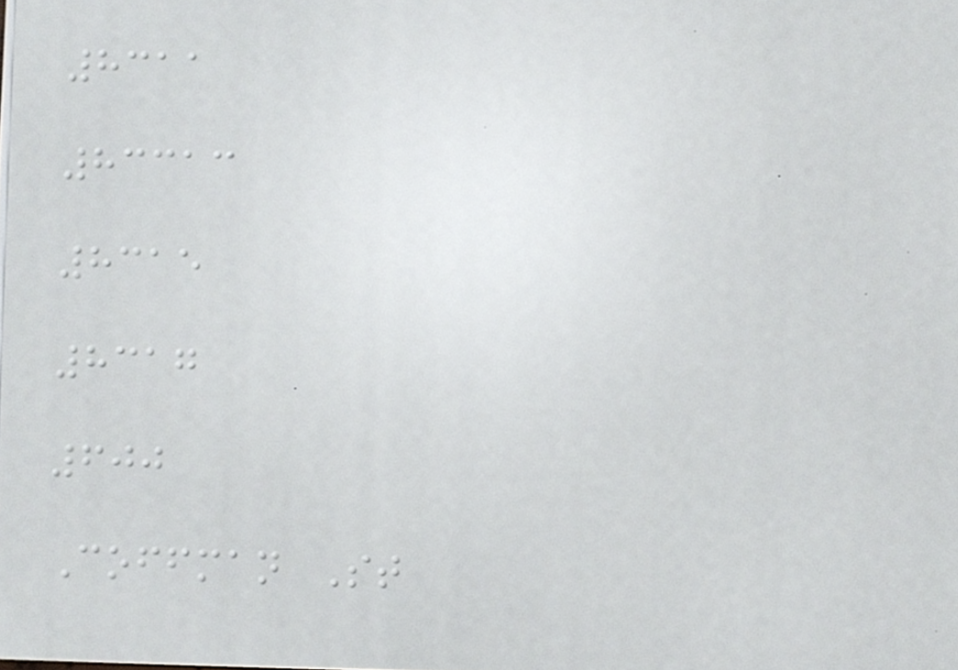8311
83313
8315
8317
600
Coffman St
